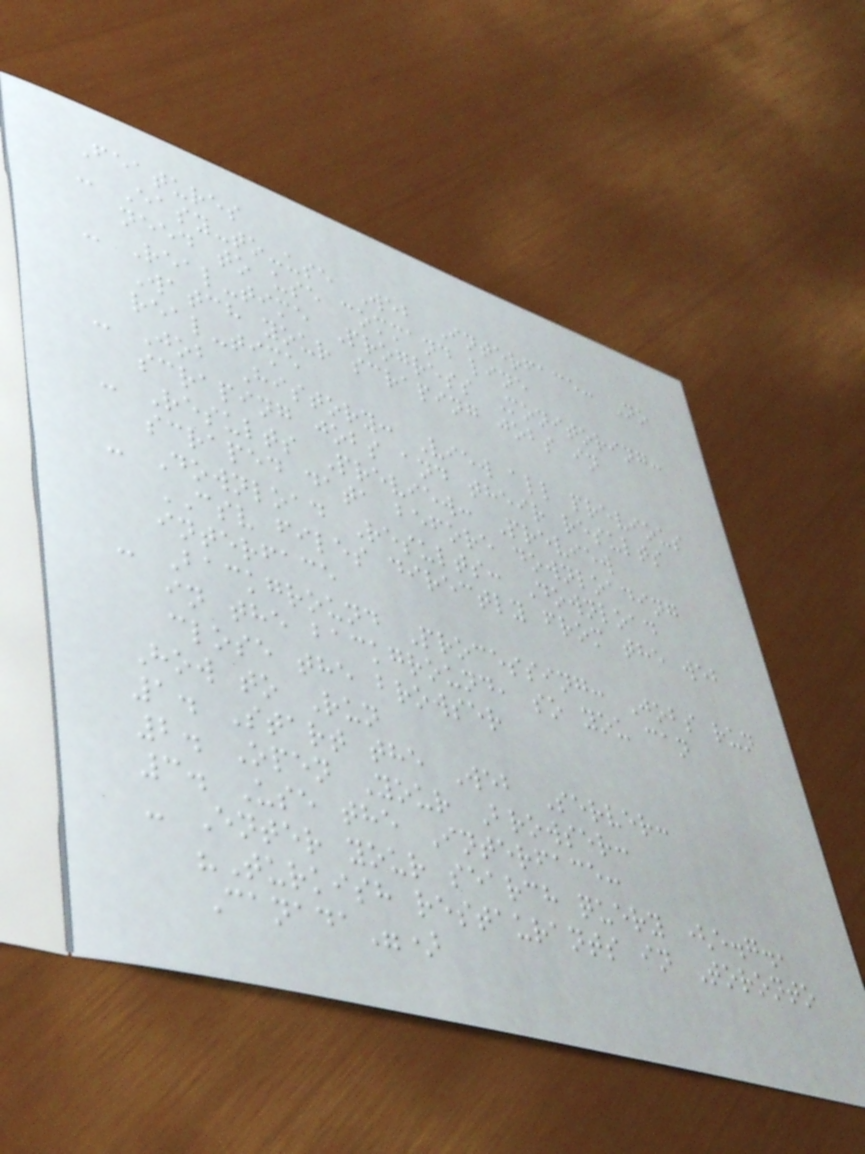Features
- Easy-to-use Web Interface: No
need to use command line
- Real-time Progress Monitoring:
Watch your scraping jobs in
real-time
- Job History: View all previous
scraping jobs and their results
- Results Preview: Preview
scraped data before downloading
- Download Results: Download
CSV files directly from the web
interface
- Background Processing: Jobs run
in the background, so you can
close the browser
How to Run
1. Start the Web Server:
2. Open Your Browser:
3. Use the Interface:
- Enter your search query (e.g.,
"Turkish restaurants in Toronto
Canada")
